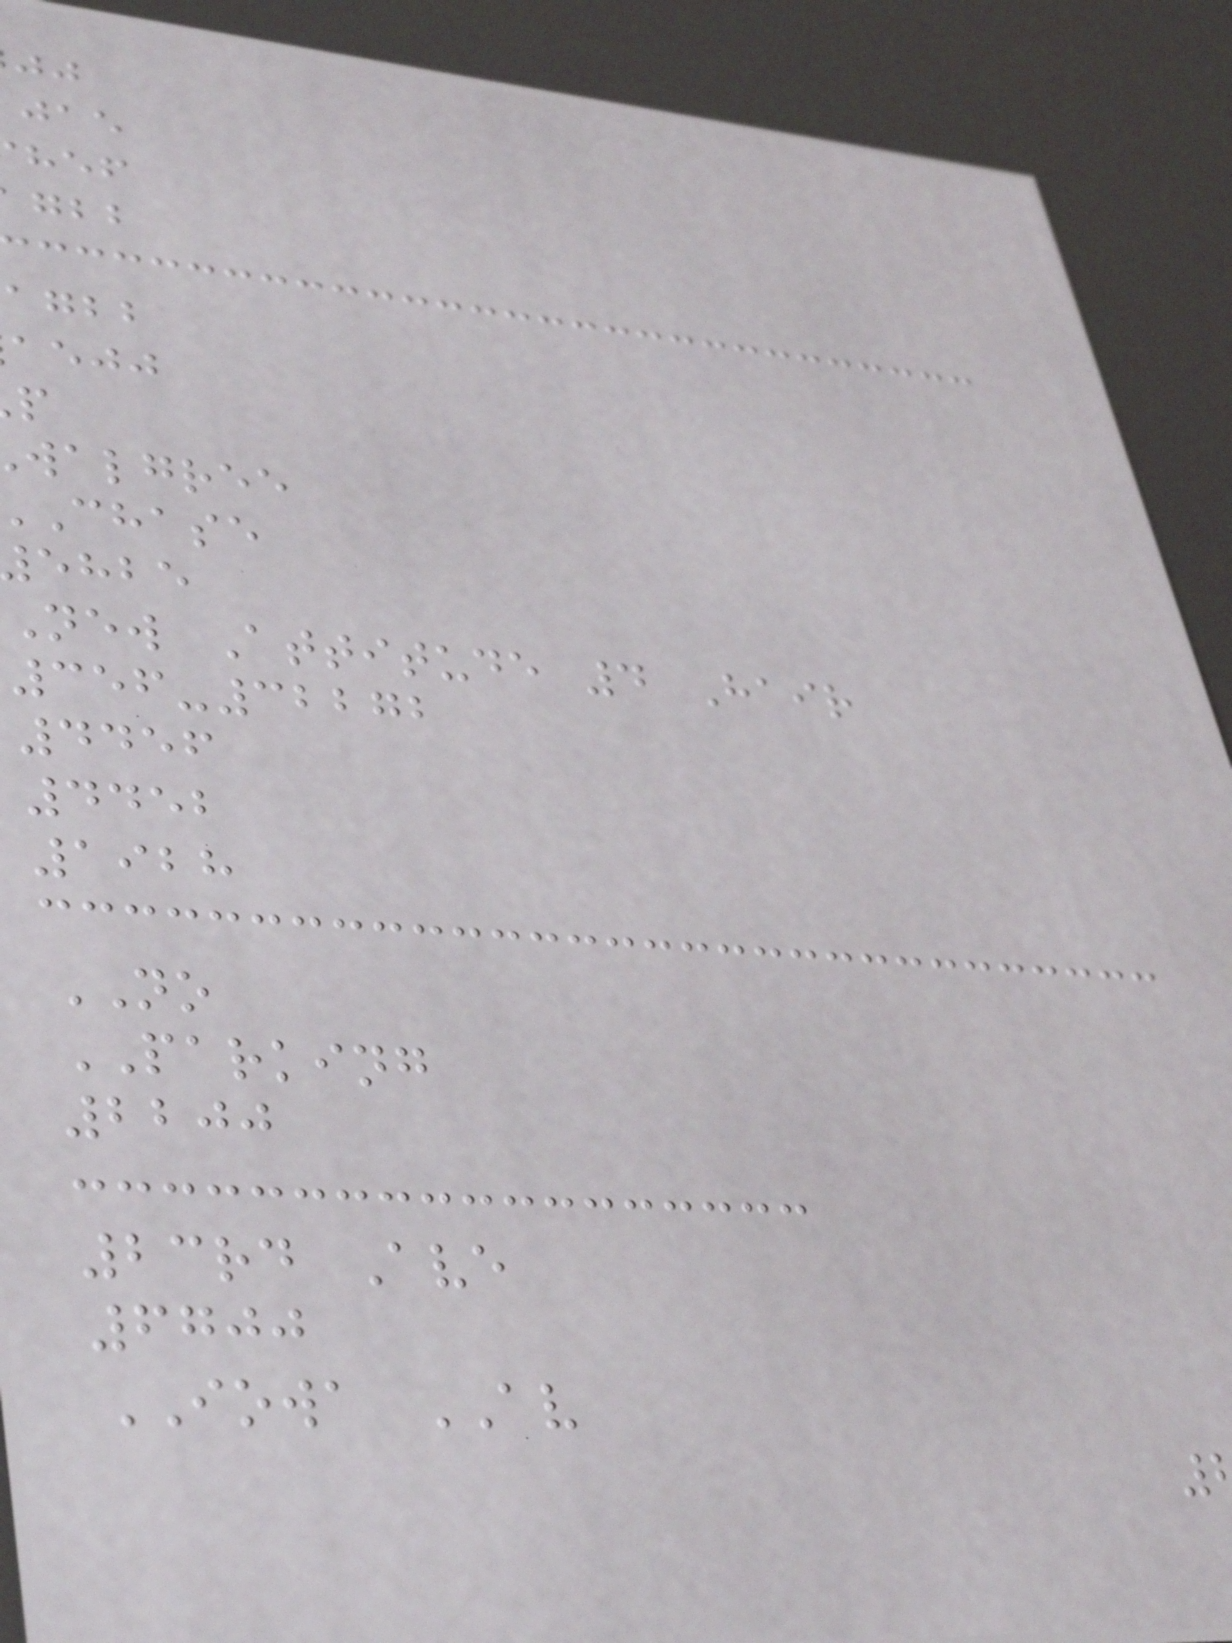agbb
aejj
walgree
chase
ehbe
New Attitude 4 Hair
356-32272
4456
4452
1928
NO
PARKING
2200
23rd Ave
6700
IOWA AV
